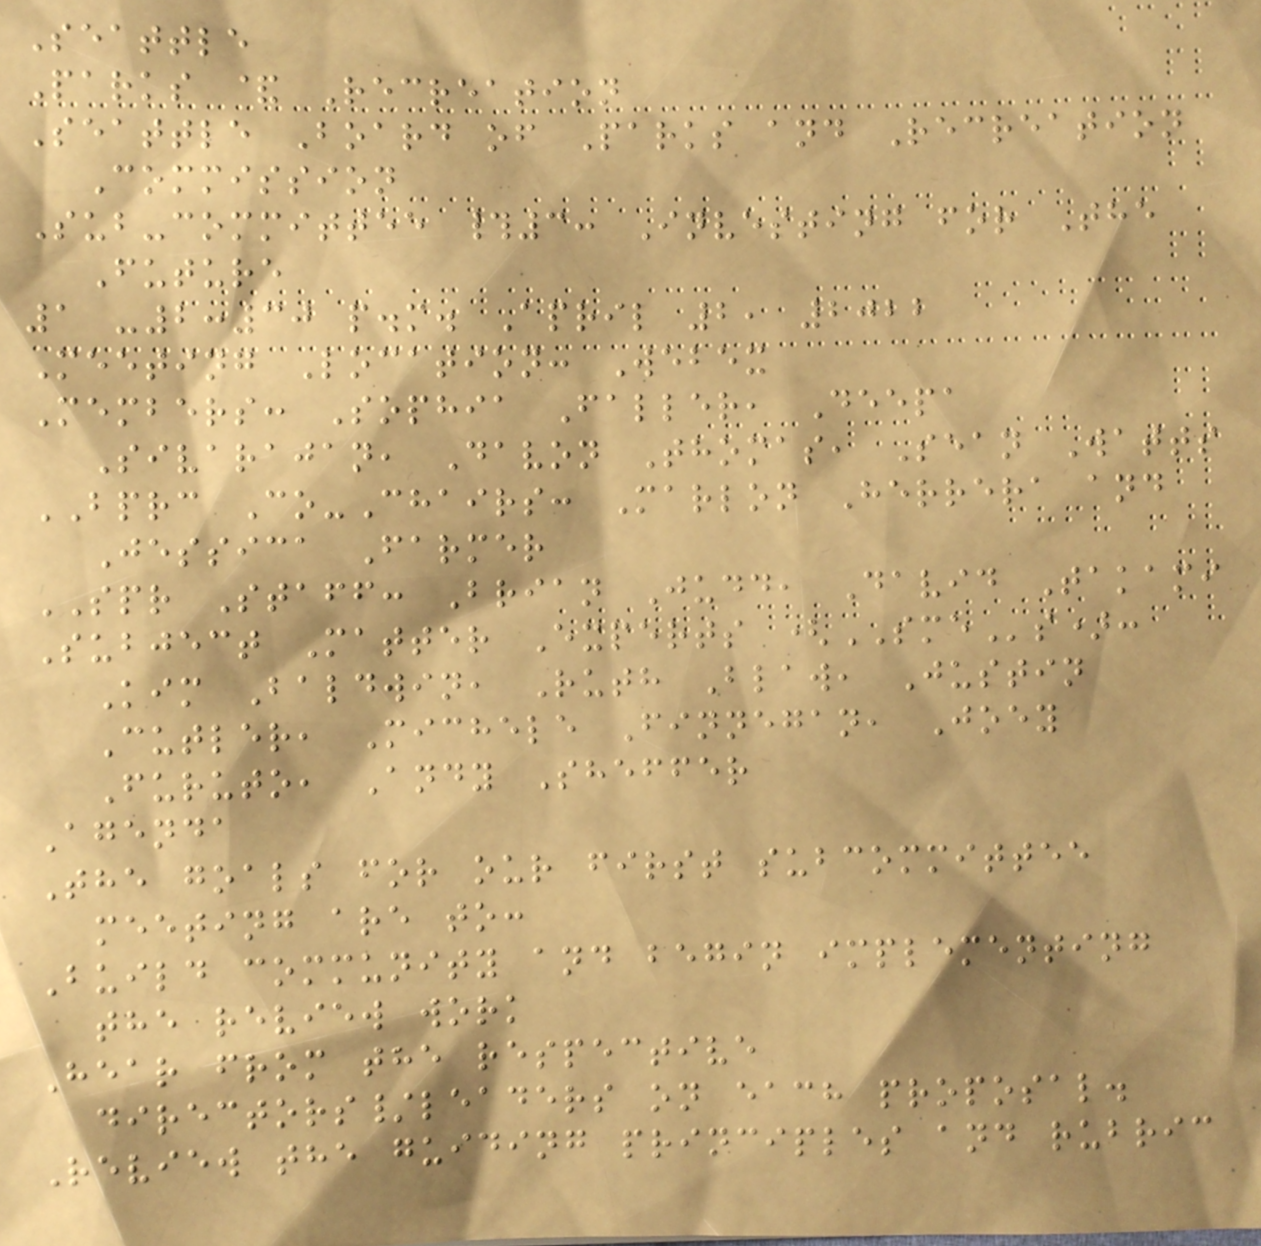Seattle
Parks & Recreation
Seattle Board of Parks and Recreation
Commission
Sub-committee #3: Investing for The
Future
1 -2:30 p.m. April 2, 2022
Meeting Location: Webex
Members: Sophia Faller, Deepa
Sivarajan, Davon Thomas, Sean Watts
BPRC Co-Chairs: Marlon Herrera and
Jessica Farmer
SPR Staff: Brian Judd, David Takami
Subject Matter Experts (SMEs):
Kim Baldwin, Ruth Blaw, Justin
Cutler, Michele Finnegan, Joey
Furuto, Andy Sheffer
Agenda
The goals for our first subcommittee
meeting are to:
Build community and begin implementing
the review work
Hear from the respective
directors/leaders on each proposal.
Review the guiding principles and rubric
